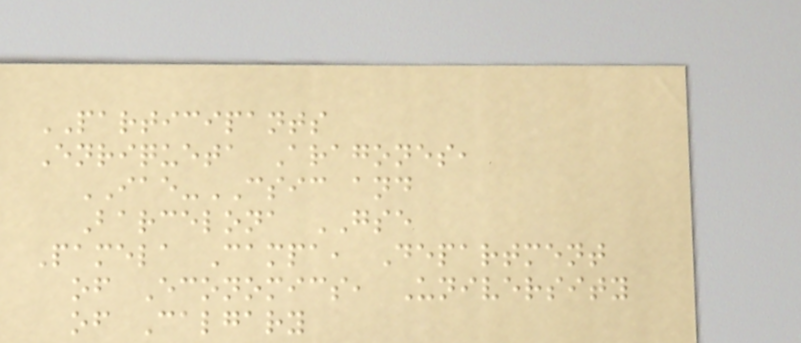PARTICIPANTS
Enriqueta Aragones,
IAE-CSIC and
Barcelona GSE
Pamela Campa, Department
of Economics, University
of Calgary
